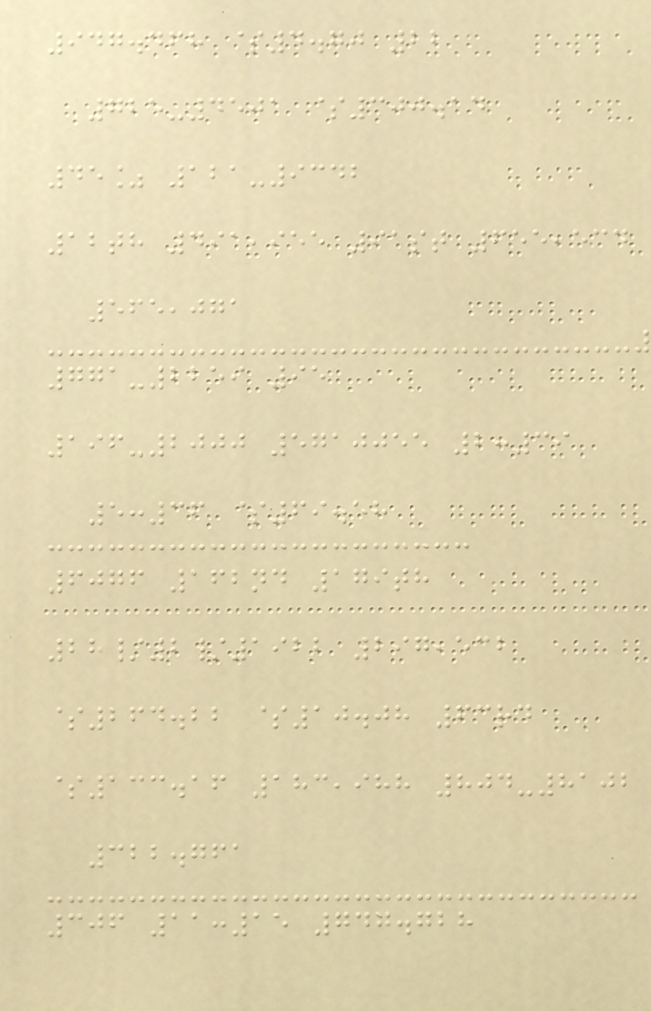947.468 $4.70 22
725-4501 $300.14
45% 121-9342
12th 491,955 91st 655,534
565,071
771-2259 95
196-2000 5710055 2:39
5:36 $69.58
6076 162nd 179th
28/2/1922 297,532
$264.22 $10.08 63rd
$133.16 183,988 804-8102
322.761
306 11:15 747.728
